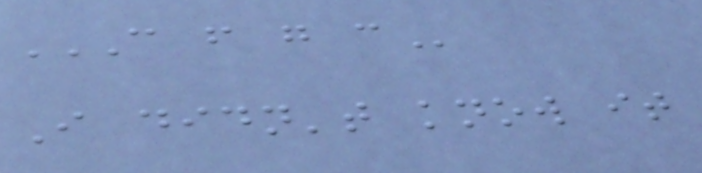C F G C
I didn't know it
